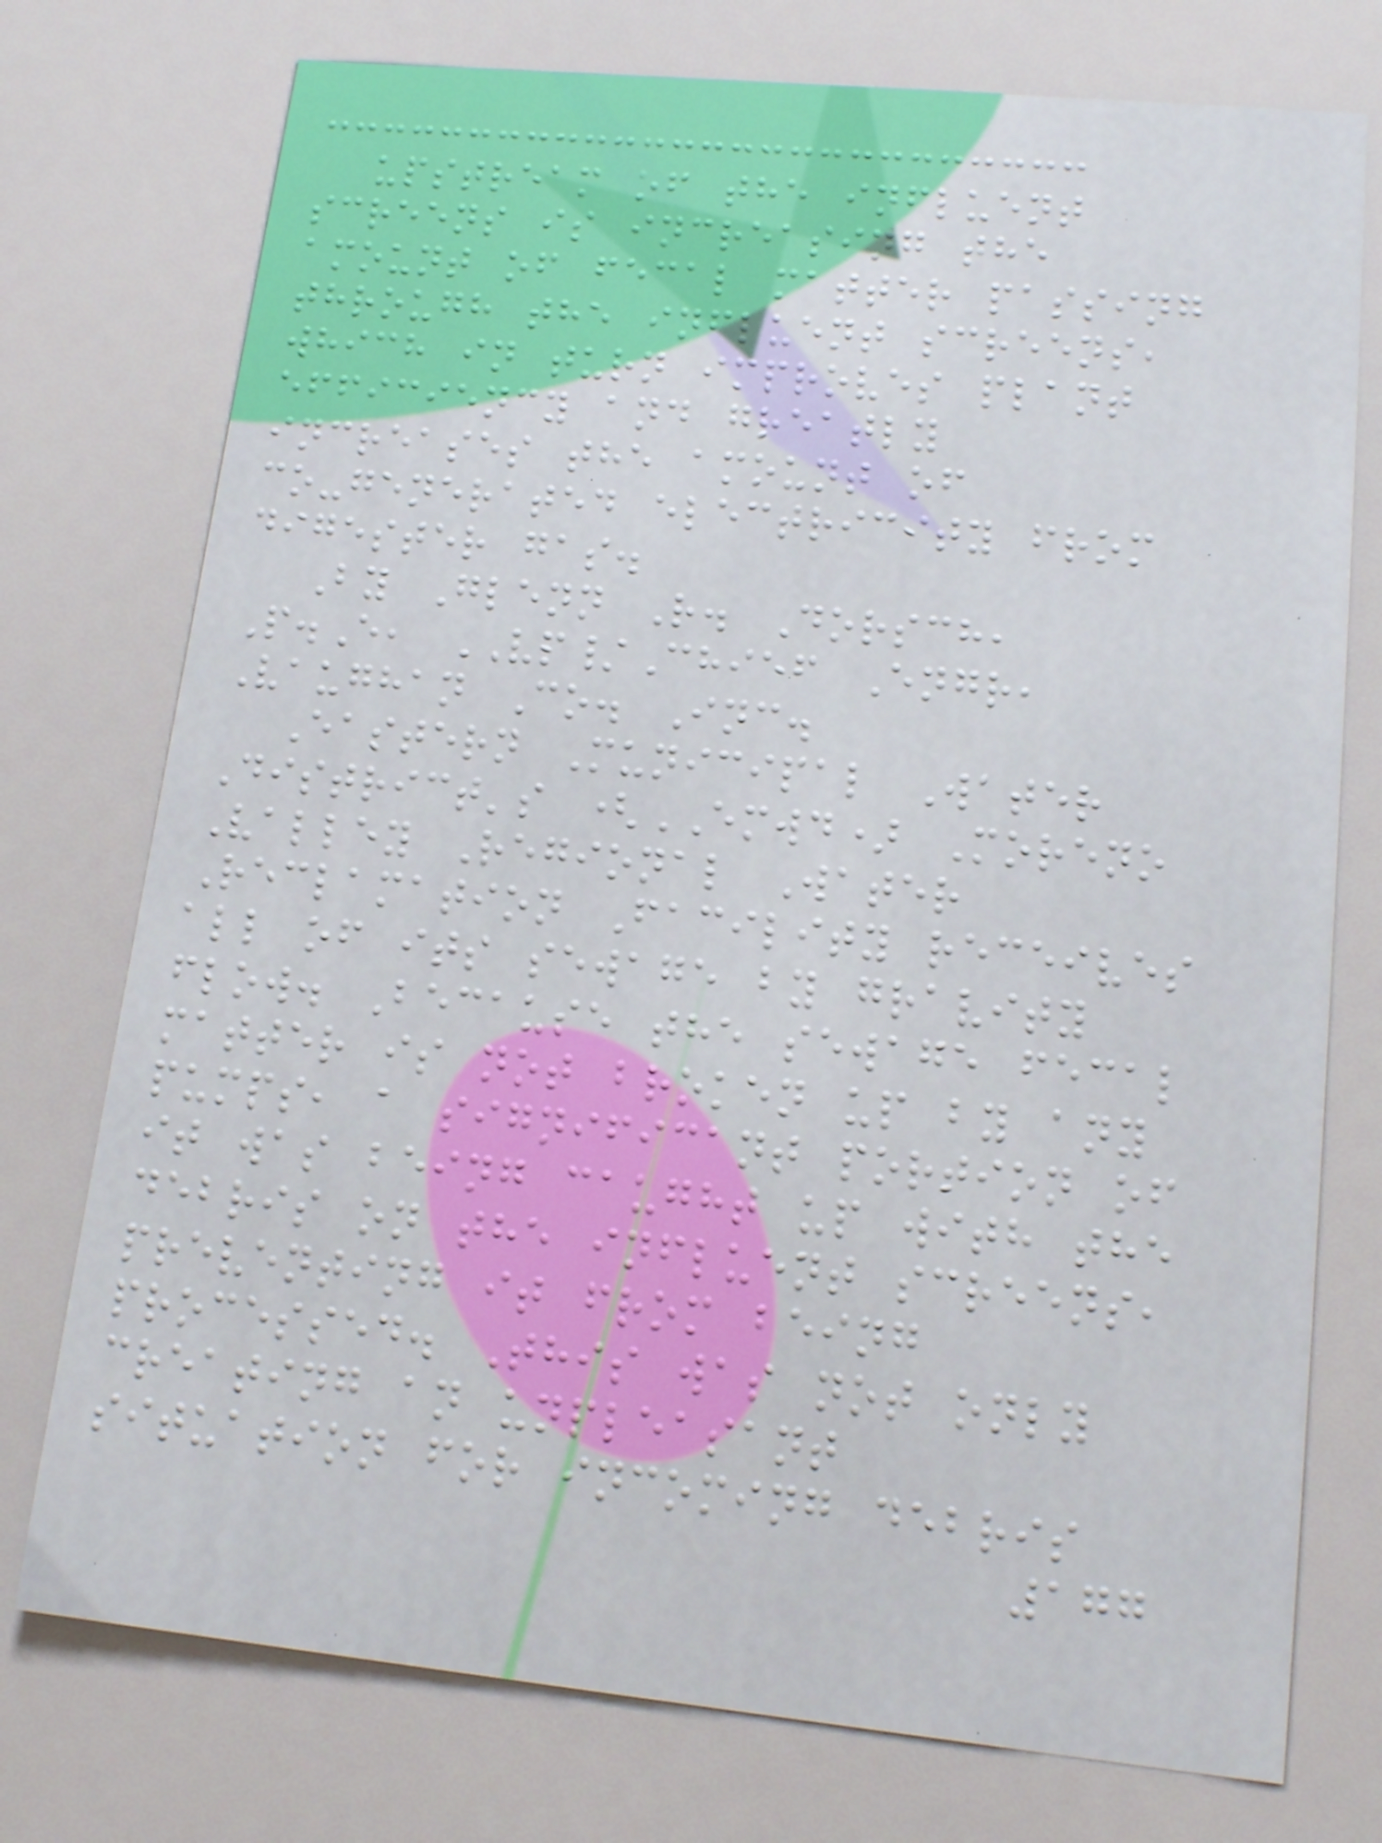upstream of the influent
screens is increasing the
amount of fecal matter passing
through the influent screens,
which in turn improves plant
efficiency and greatly
increases the amount of
co-generated electricity from
digester gas.
By Glenn R. Dorsch,
P.E, VP/Chief Engr,
Vaughan Co. Inc.
Eastern Municipal Water
District's (EMWD) Moreno
Valley Regional Water
Reclamation Facility receives
all of its sewage by gravity
flow. Because the sewage fecal
matter is not broken up by any
pumps, a significant portion of
it was being caught up with the
debris on the influent screens,
preventing it from being
processed. This was not only
creating an unpleasant
situation for incoming debris
177
